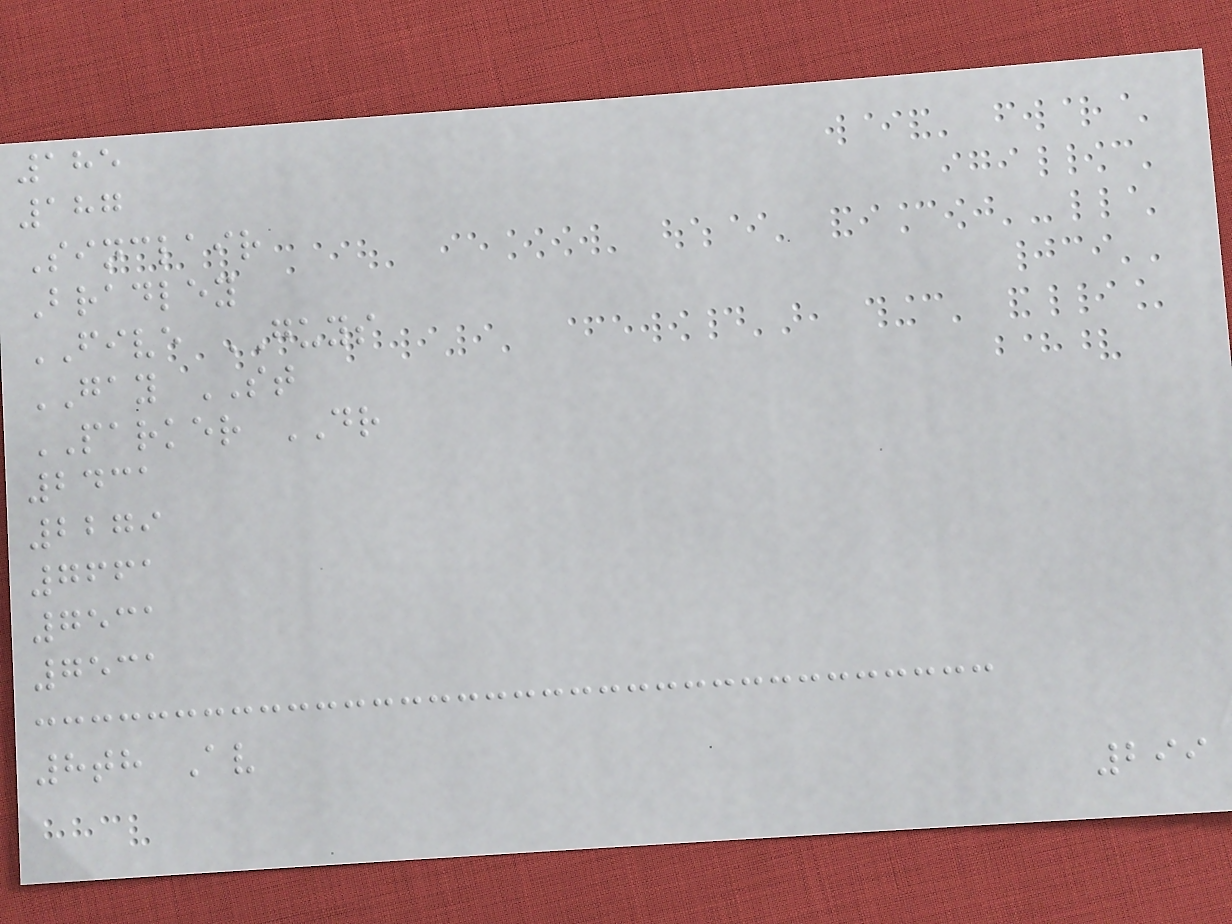185
187
Sinclair
Bradley
FIVE GUYS
GAY ST
PARKER DR
2431
2279
7661
7531
7531
8th Av
299
